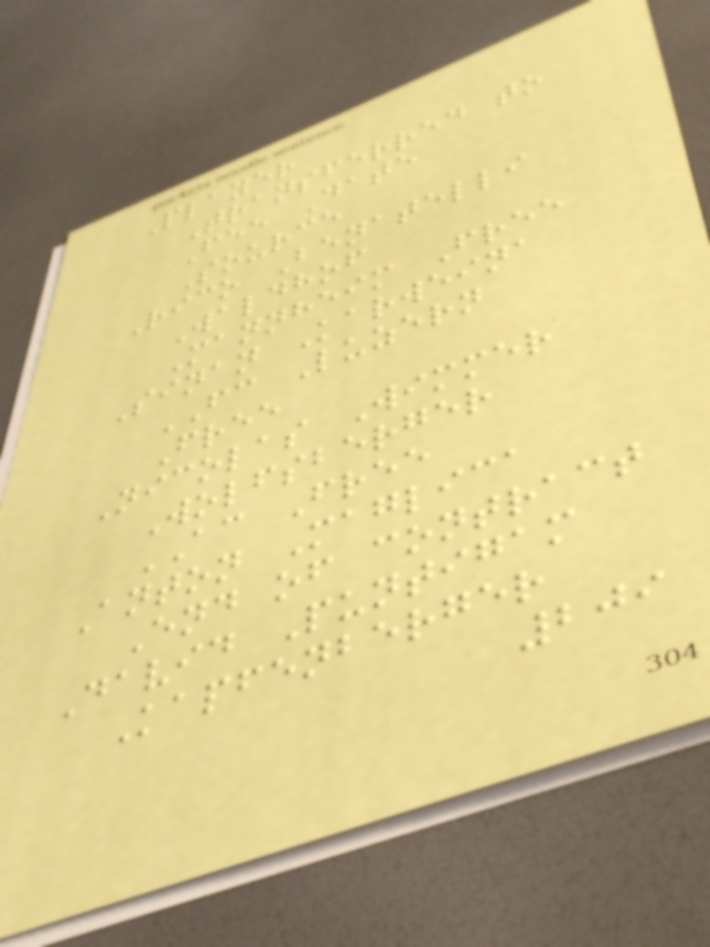Player
Transferred to
Fee Date
Source
Rico Benatelli
Waldhof
Mannheim Free
Sinan Karweina
FC Luzern
Free
Nicolas Wimmer
Wolfsberger
AC Free
Anton Maglica
End of contract
David Puntigam
Kapfenberger
209
